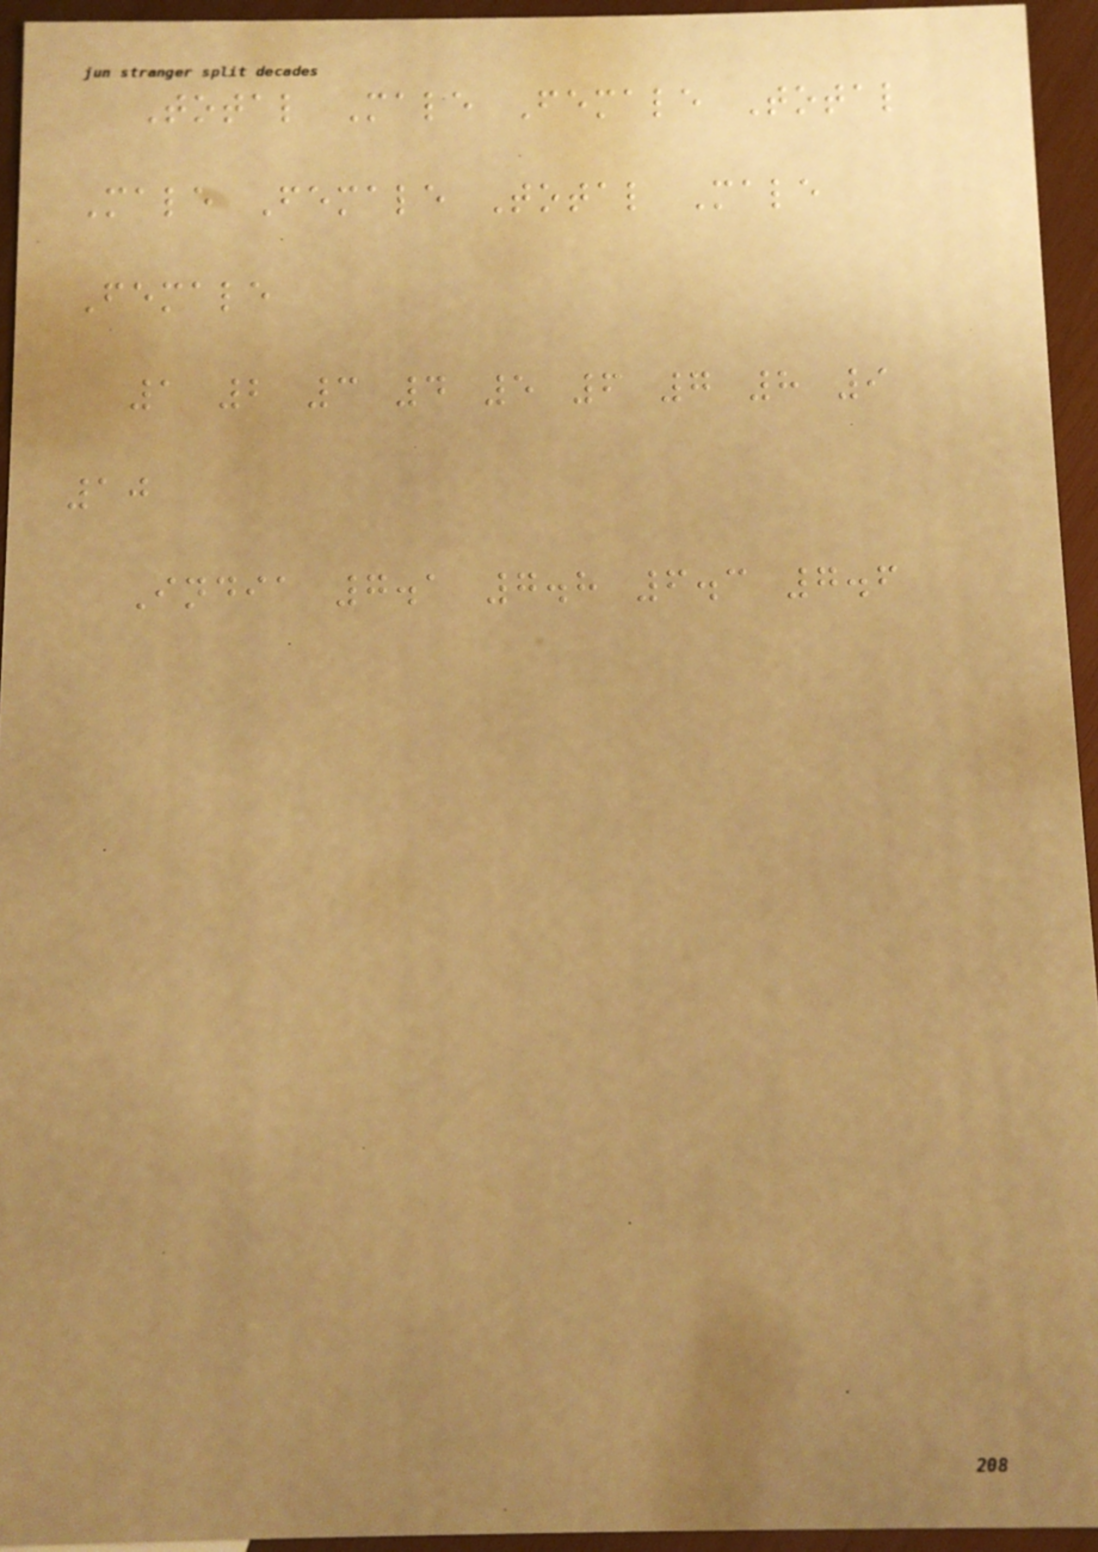Total Male Female Total
Male Female Total Male
Female
1 2 3 4 5 6 7 8 9
10
India 7.1 7.8 6.3 7.6
